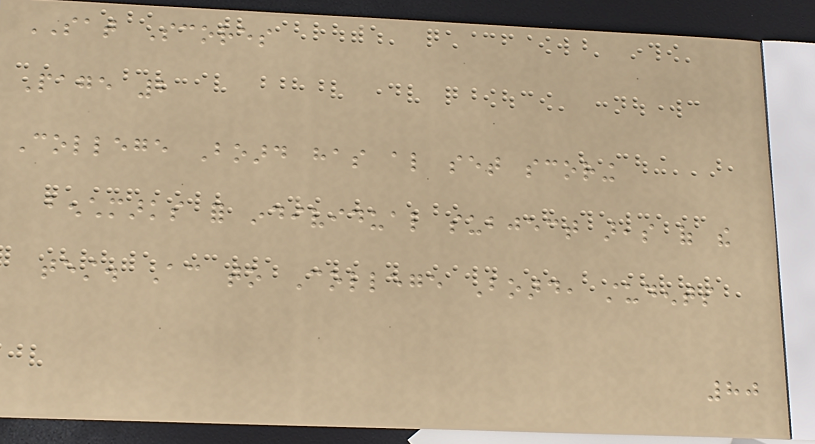SAT Scores
Page 2
College Board has also set scoring
benchmarks for individual subject areas of the
test. According to College Board, students
80
